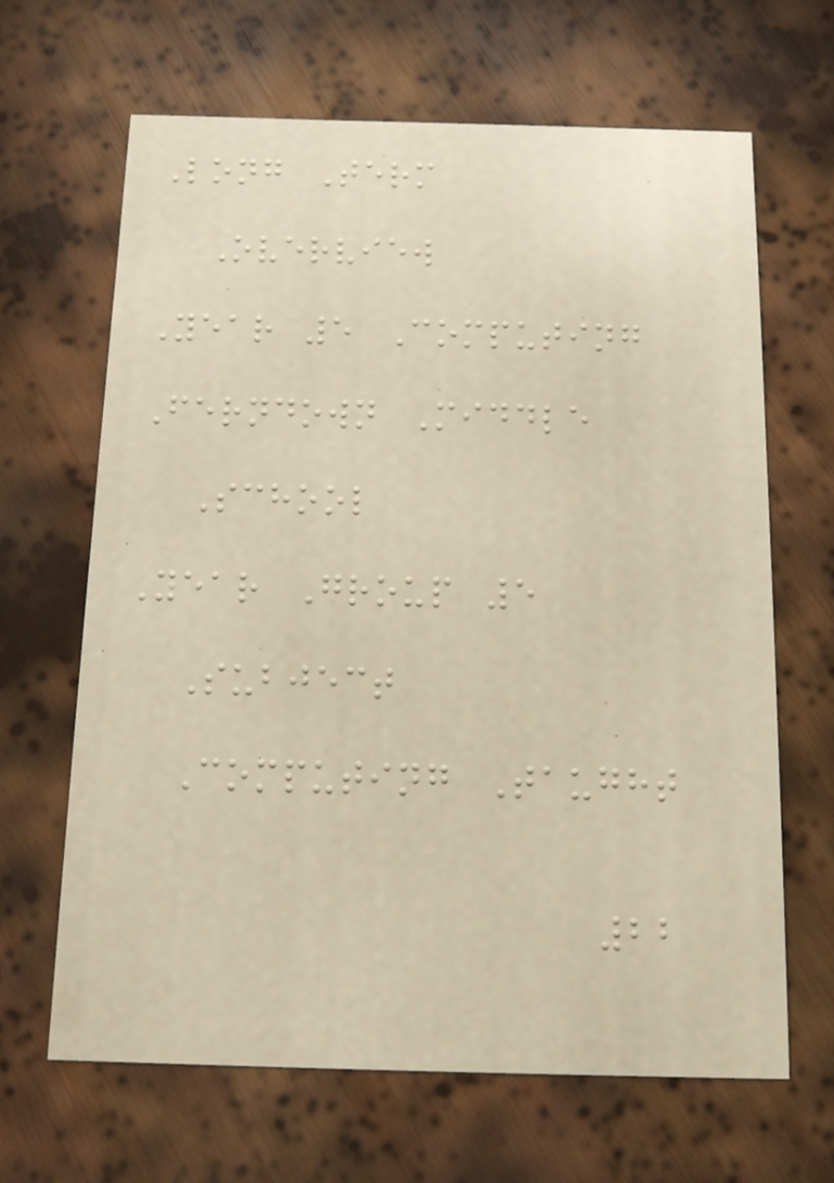Long Term
Overview
Year 5 Computing
Ferndown Middle
School
Year Group 5
Subject
Computing Taught
22
